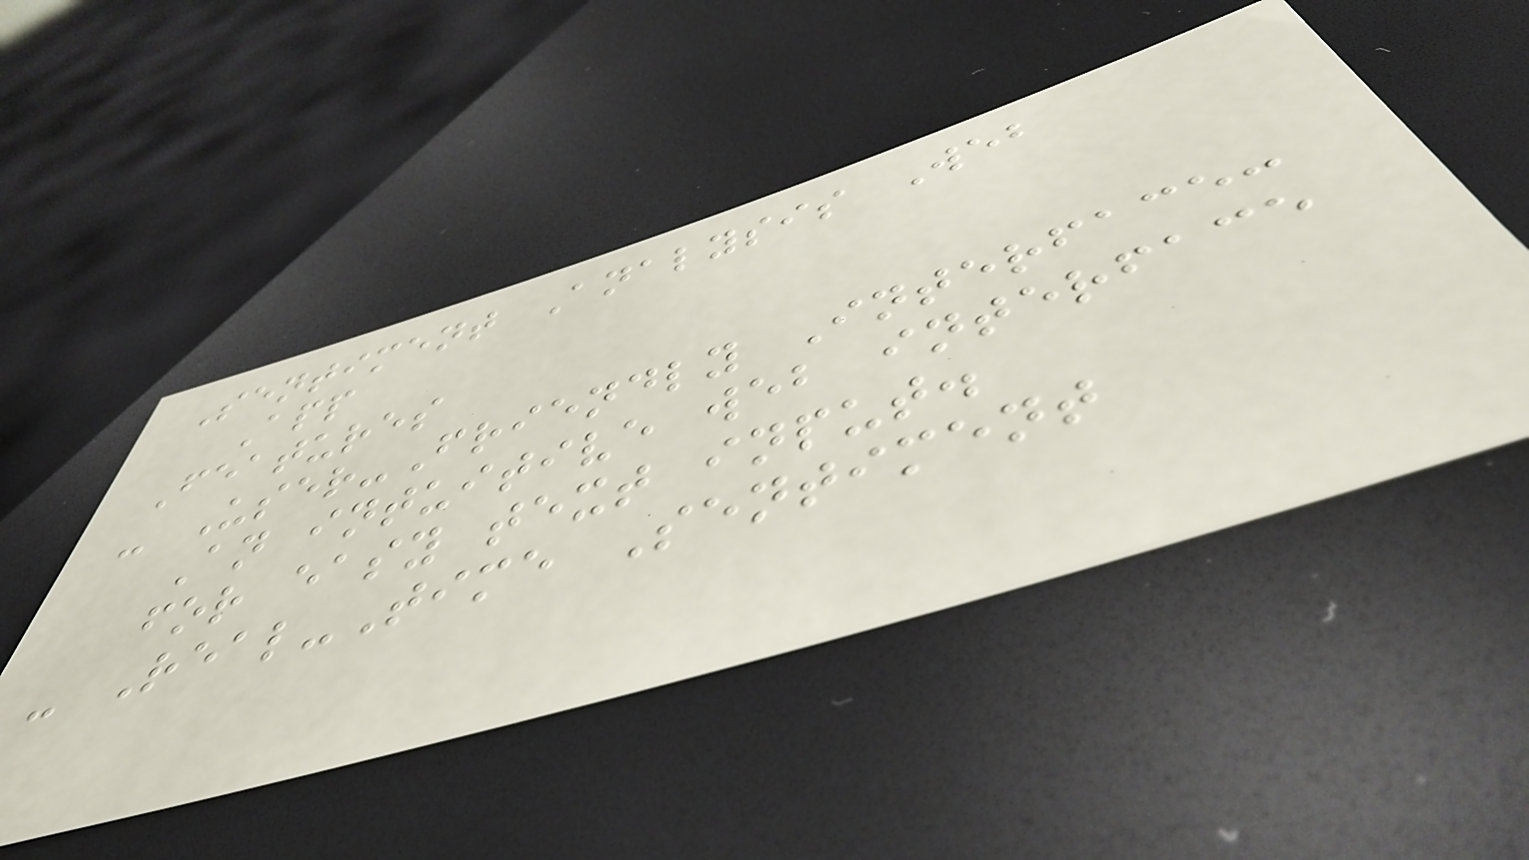Sentiment Analysis Web
App
Features
- User-Friendly Interface:
An intuitive web interface
for easy text input.
- Real-Time Sentiment
